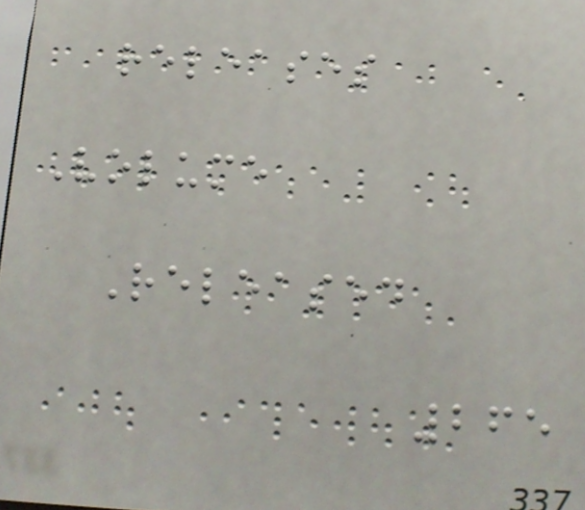releases
Volume
Released
265
